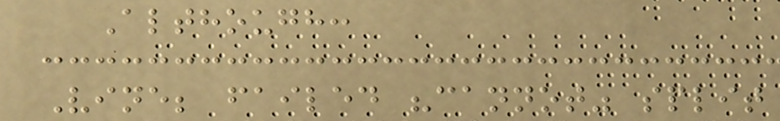Although:
Vine; failed "cannot" split
